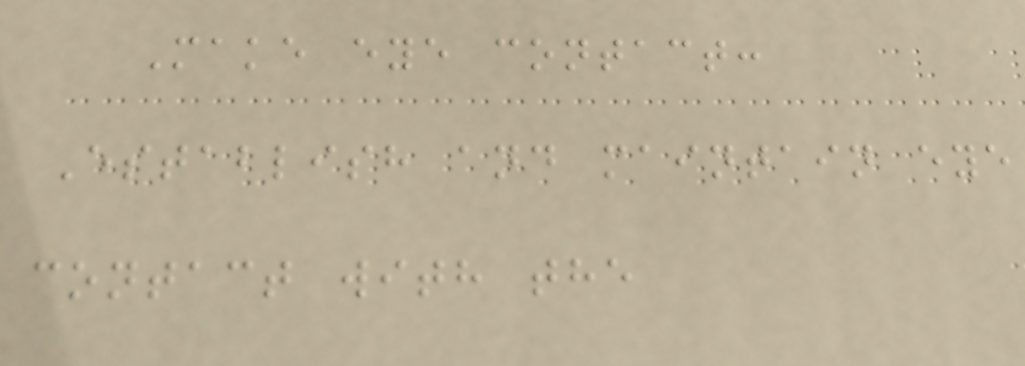Make eye contact:
Establish and maintain eye
contact with the
